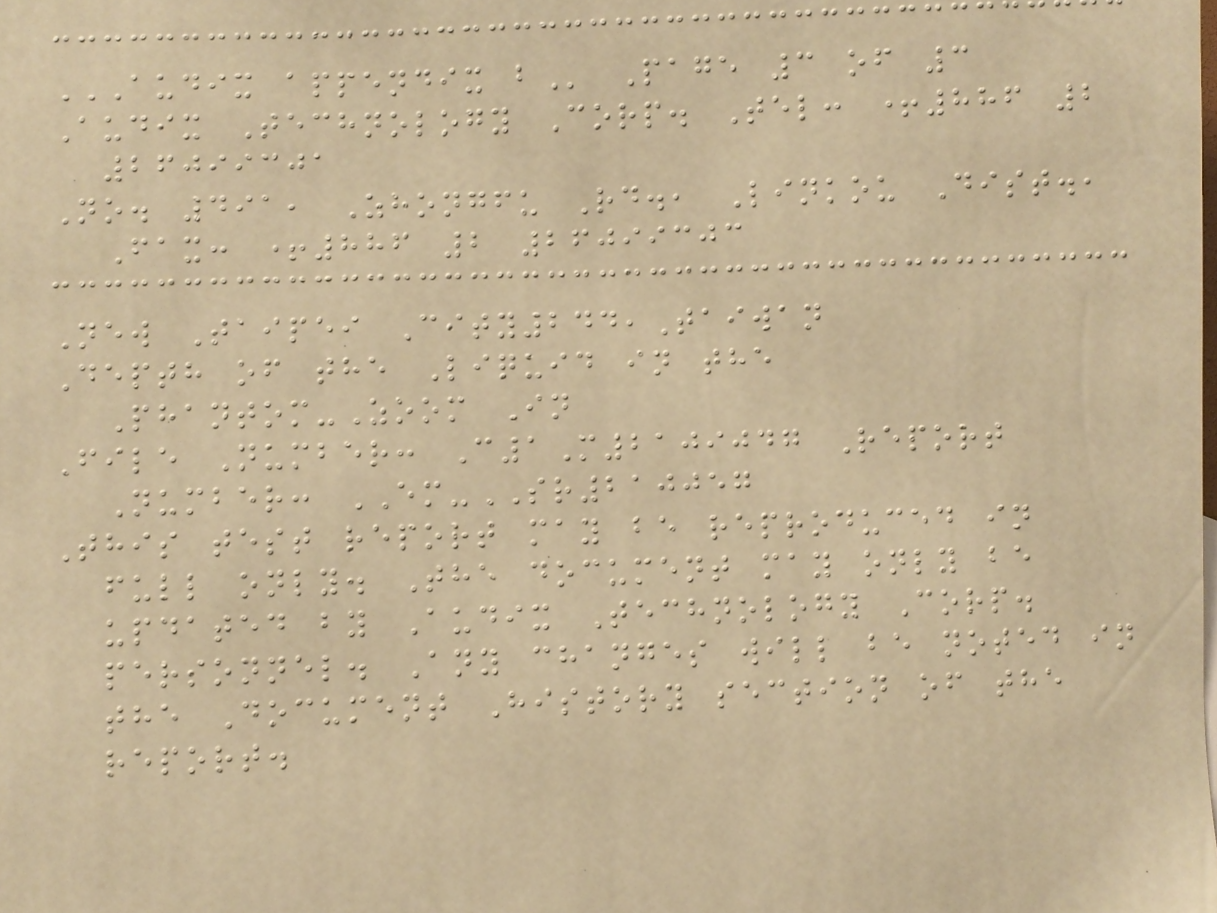AUDIX APPENDIX B Page 3 of 3
Audix Technology Corp. Tel: +886 2
26099301
No. 491, Zhongfu Rd., Linkou Dist.,
Fax: +886 2 26099303
New Taipei City244,Taiwan
Depth of the Liquid in the
Phantom-Zoom In
File Number: C1M2109047 Report
Number: EM-SR210057
This test report may be reproduced in
full only. The document may only be
updated by Audix Technology Corp.
personnel. Any changes will be noted in
the Document History section of the
report.
